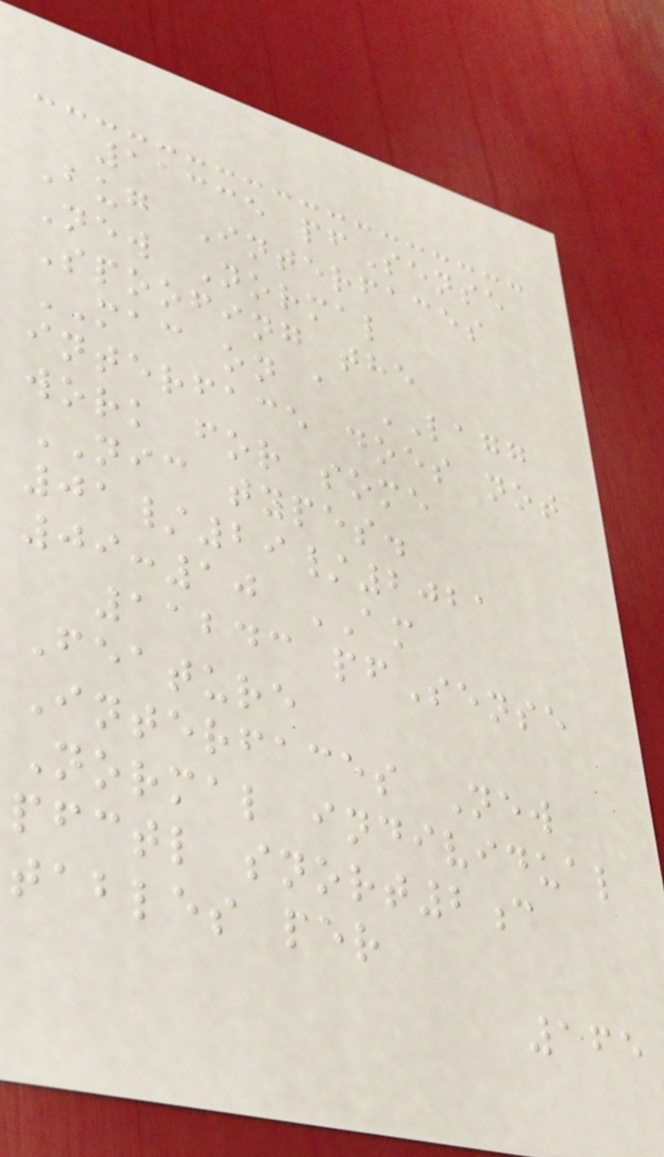11335 pfSense
Bug Interfaces
New Normal
Spoofing the
MAC on a LAGG
interface does not
work for some
NIC types.
01/29/2021
09:10 AM
11243 pfSense
Feature
Interfaces New
Normal individual
pfctl snort2c
tables per
165
